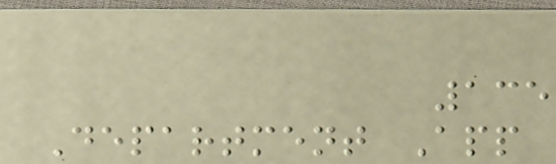135
Department App
